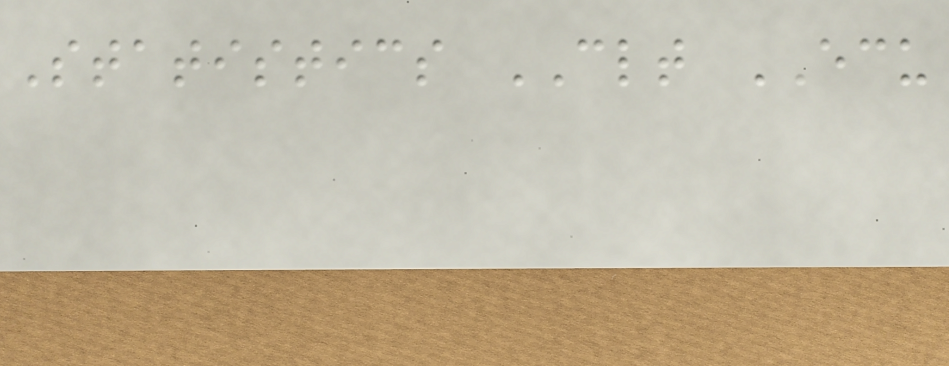Statistics CLT ECU
